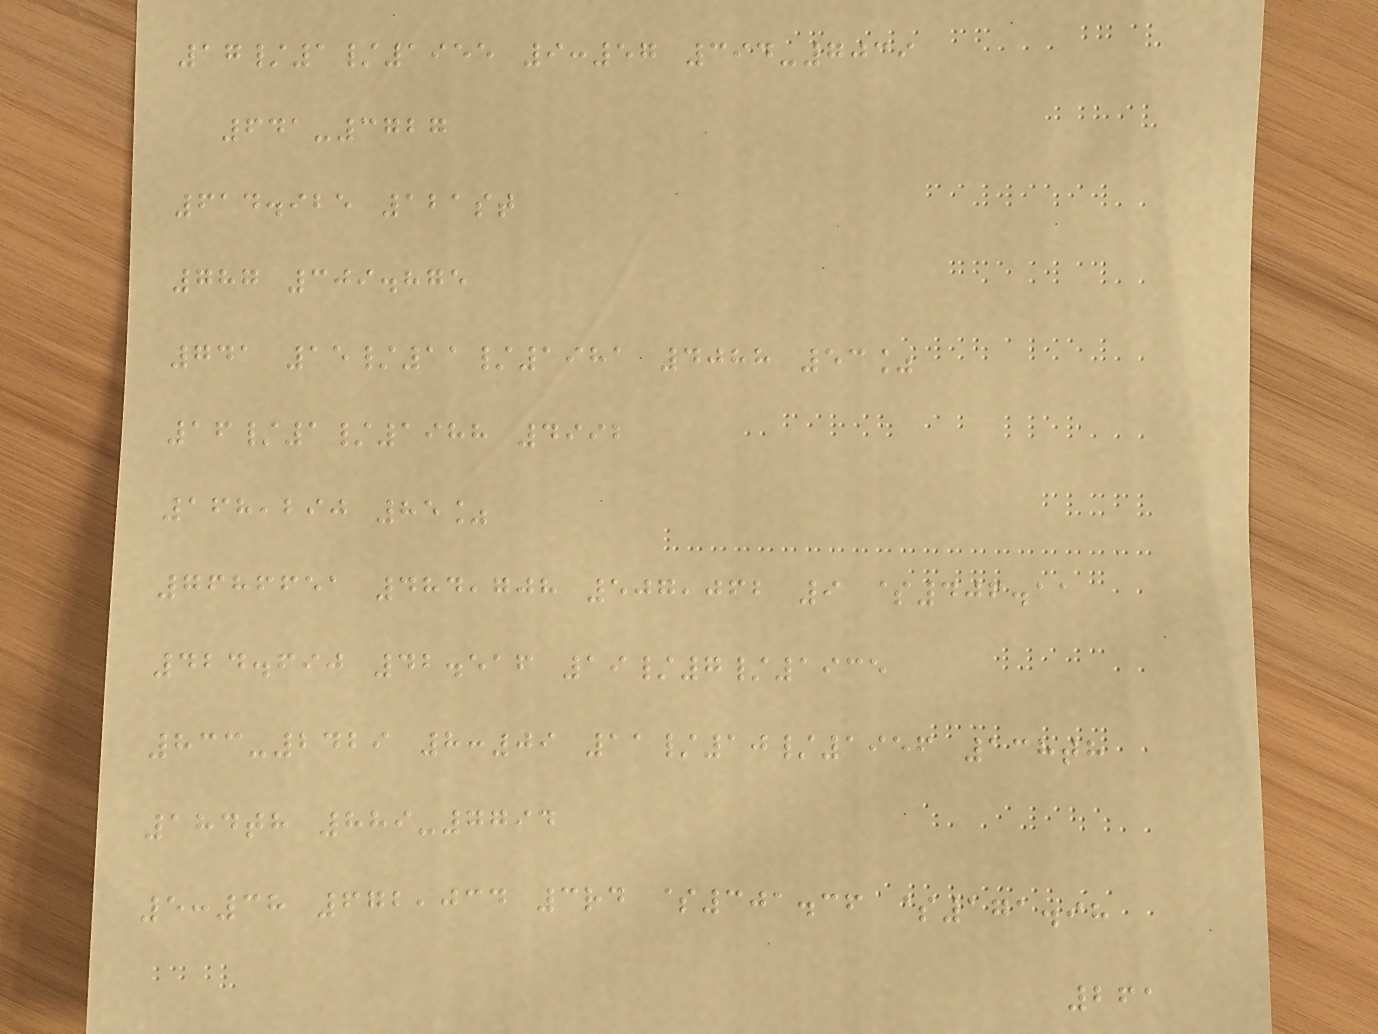17/1/1955 9:57 394-7039
641-3727
614.925 121st
787 309.875
741 15/11/1981 4088 53%
16/1/1988 4992
168,290 85%
7686651 484,708 507,062 9 $406.11
424.690 42.516 19/7/1935
833-2429 8:09 11/10/1956 138th
184th 889-7794
5:38 672,034 3rd $301.36 $171.98
261
